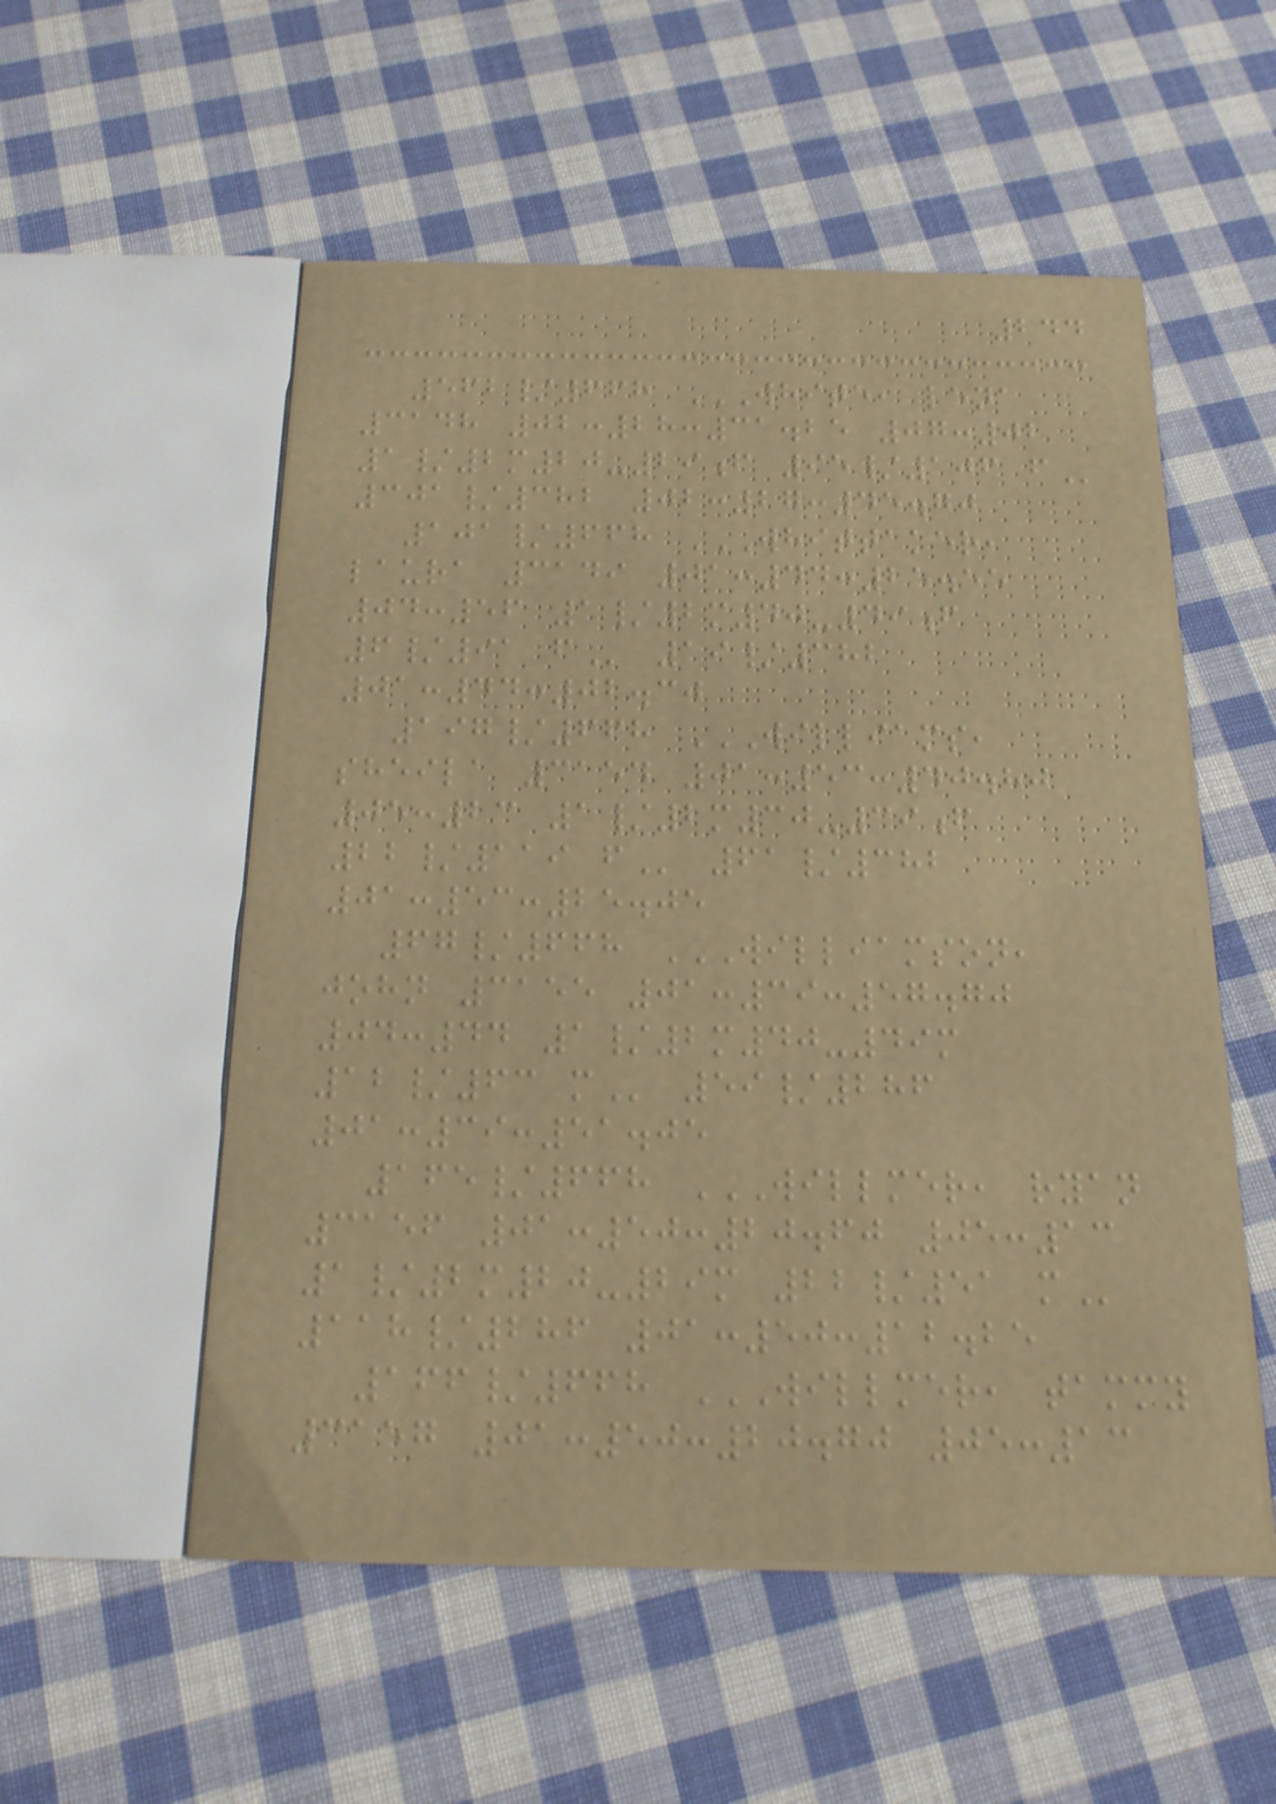244
562/668 WHITE, LENA
3148 02:28:31.25 07:02
1/2M20-29F 95/106 F
301/382 02:27:45.70
101/668 WHITTAKER,
LAURA 3149 01:44:25.55
04:56 1/2M40-49F
6/91 F 19/382
01:44:02.30
197/668 WILLIAMS,
SHEILA 3154 01:53:40.80
05:23 1/2M30-39F
22/119 F 61/382
01:53:25.05
67/668 WILLIAMSON,
JOHN 3155 01:39:57.70
04:44 1/2M40-49M
12/63 M 59/286
01:39:51.05
165/668 WILLMER, RYAN
3156 01:50:20.60 05:13
1/2M20-29M 22/51 M
118/286 01:50:12.25
166/668 WILLMER, TAMMY
3157 01:50:20.70 05:13
